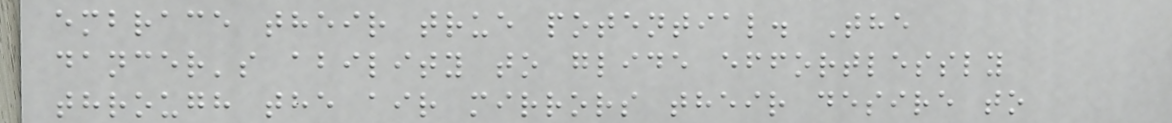embrace their true potential. The
dancer's ability to glide effortlessly
through the air mirrors their desire to
